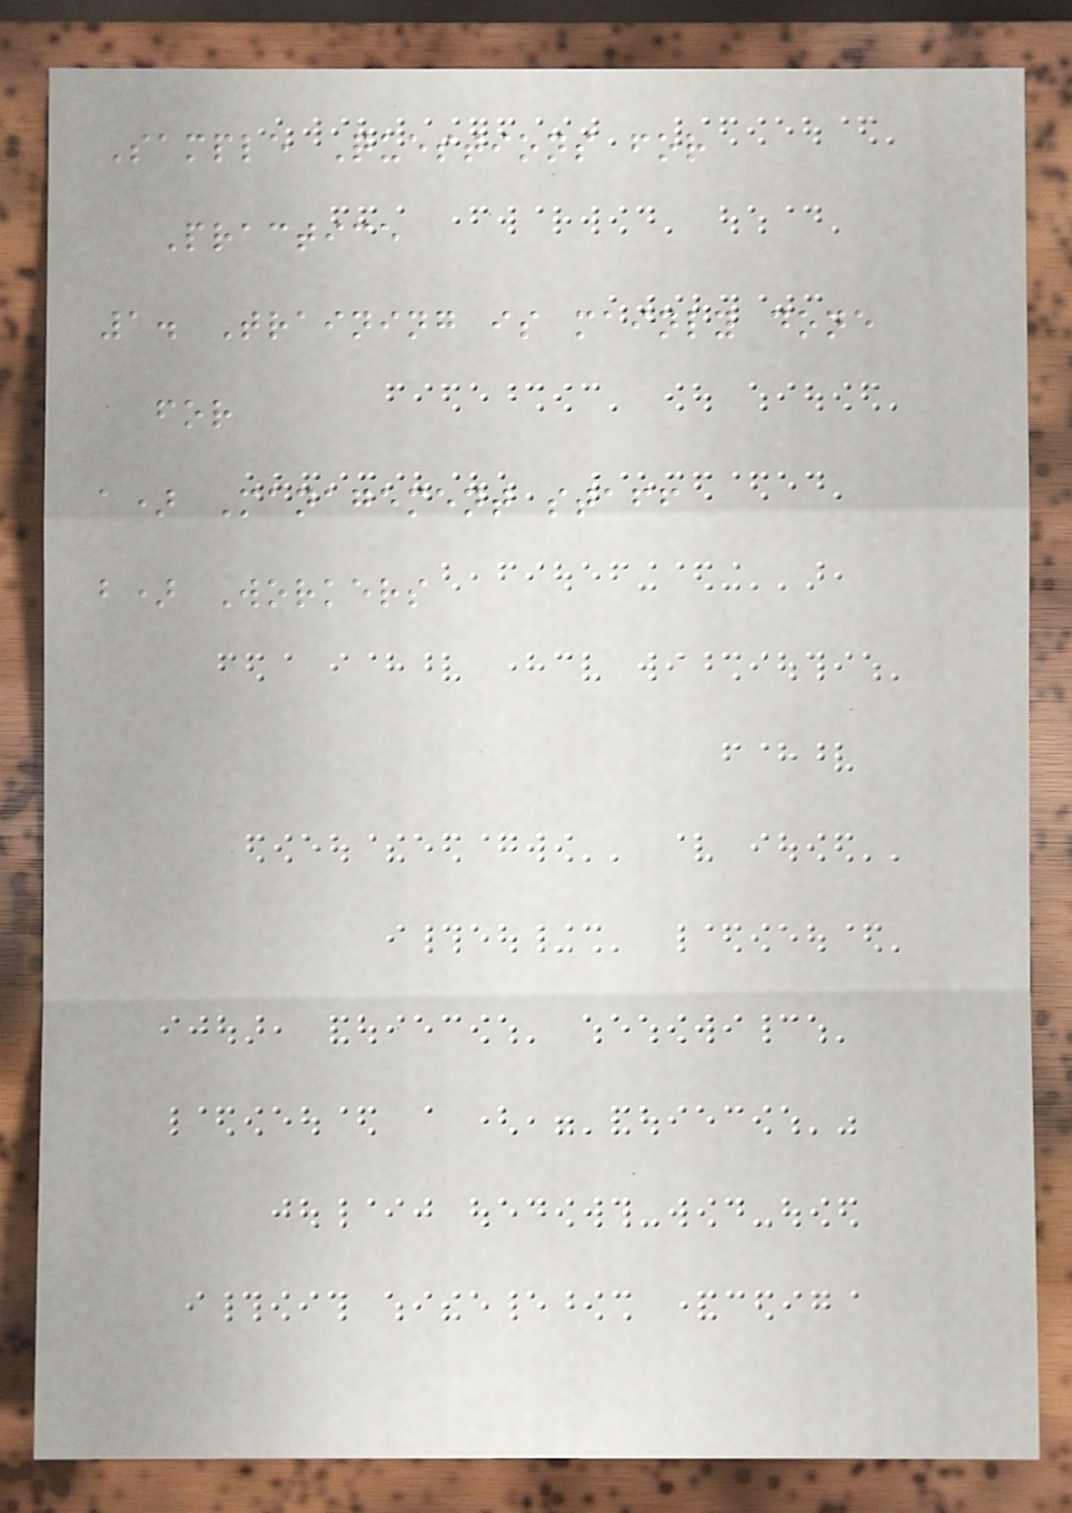Sample Questions for
Practice
1. Training is mainly done
for
a) Management staff
b) Workers
